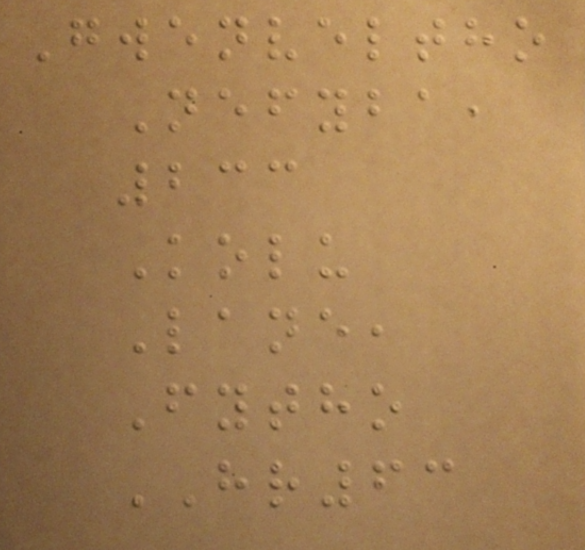Gwenveltho
Nefyba,
233
Kolu
Lane,
Fytho
HR63
